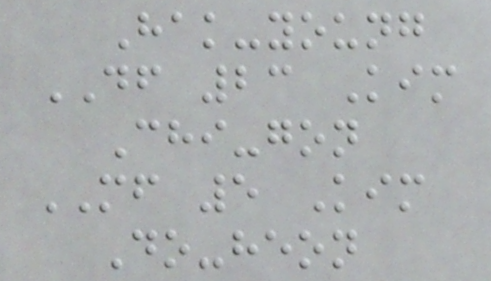Hak-young
DF 23 Kim
Chi-gon
MF 5 Kim
Do-heon
